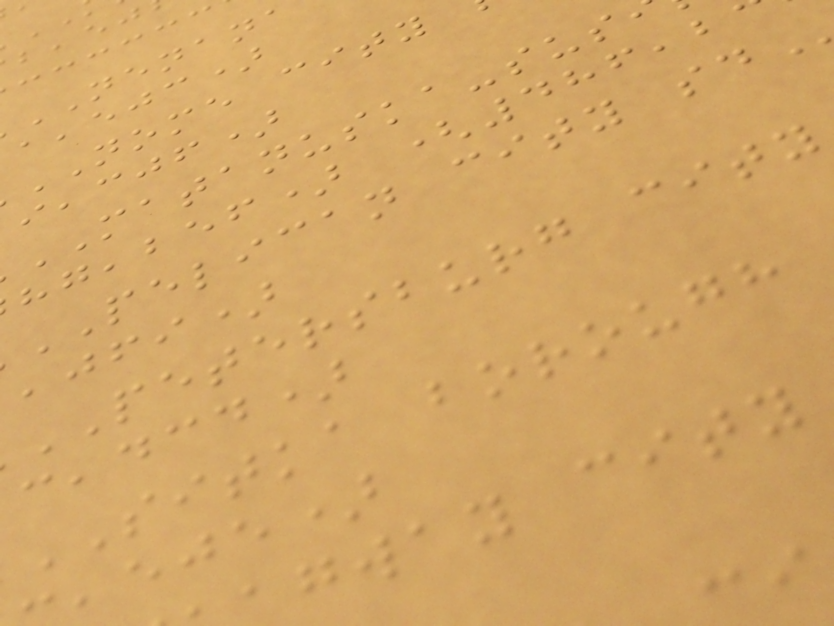,ejc)
NOME city
,cjf)
,bef) (486,2
PELICAN city
,jfi)
PETERSBURG city
,dcd)
SITKA borough
,eje)
gway city
